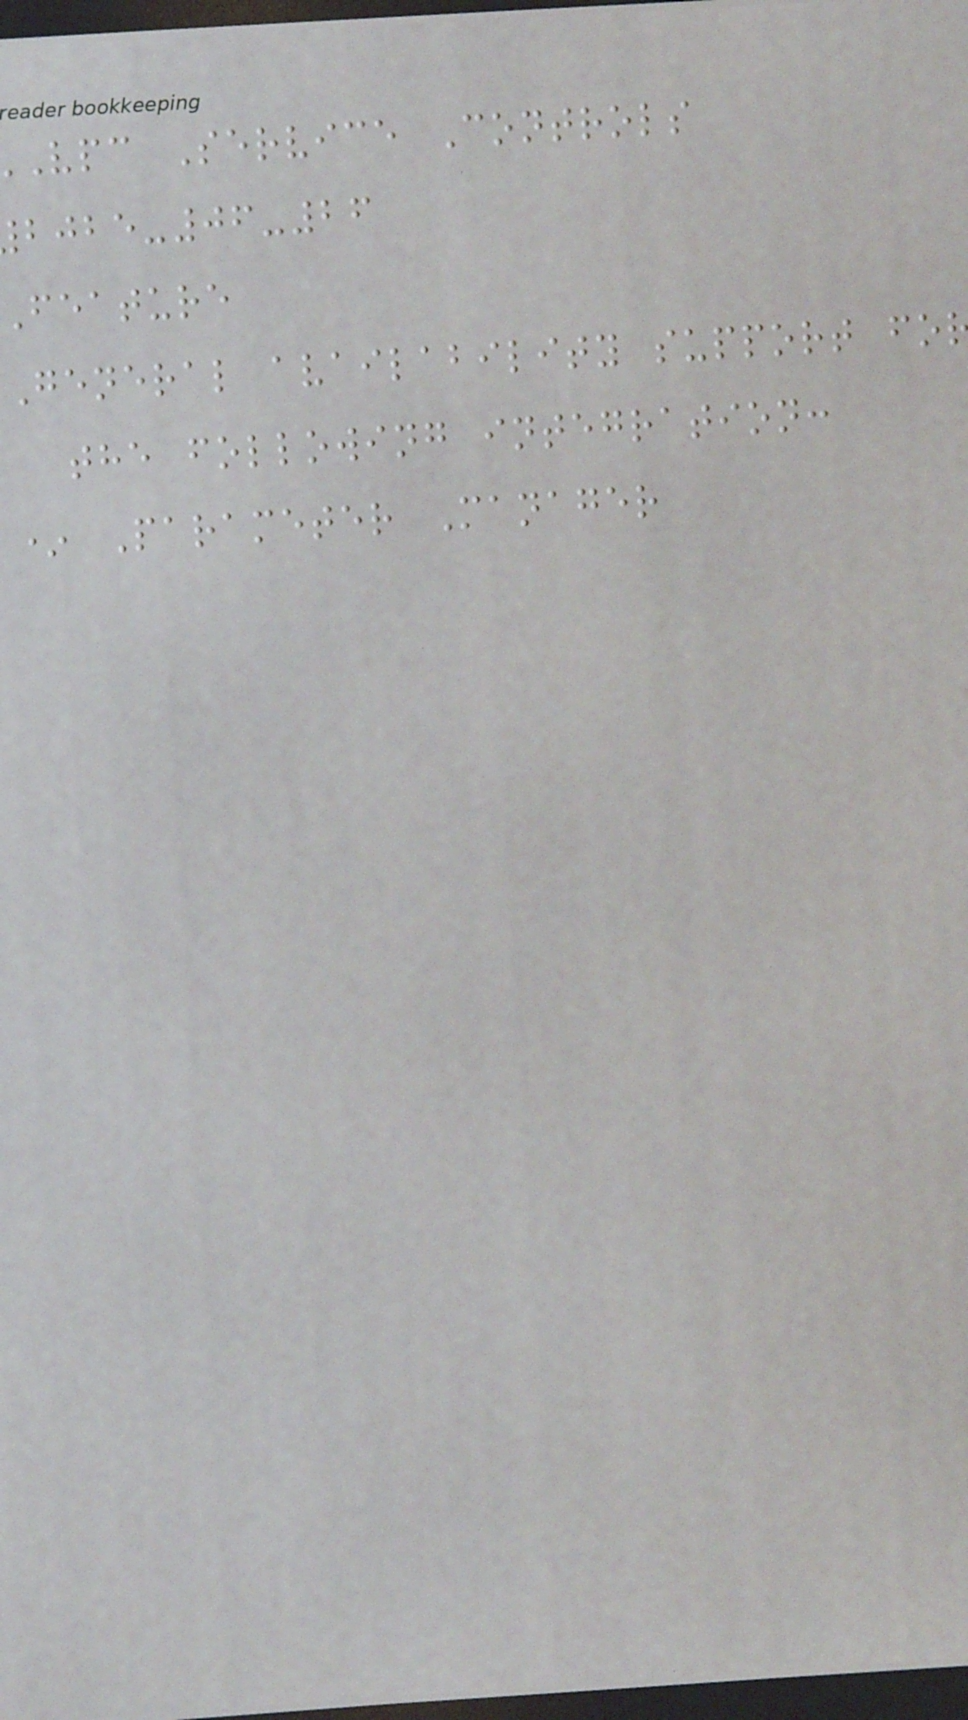vpc Service Controls
-06-26
feature
General availability support fo
the following integration:
* Parameter Manager
